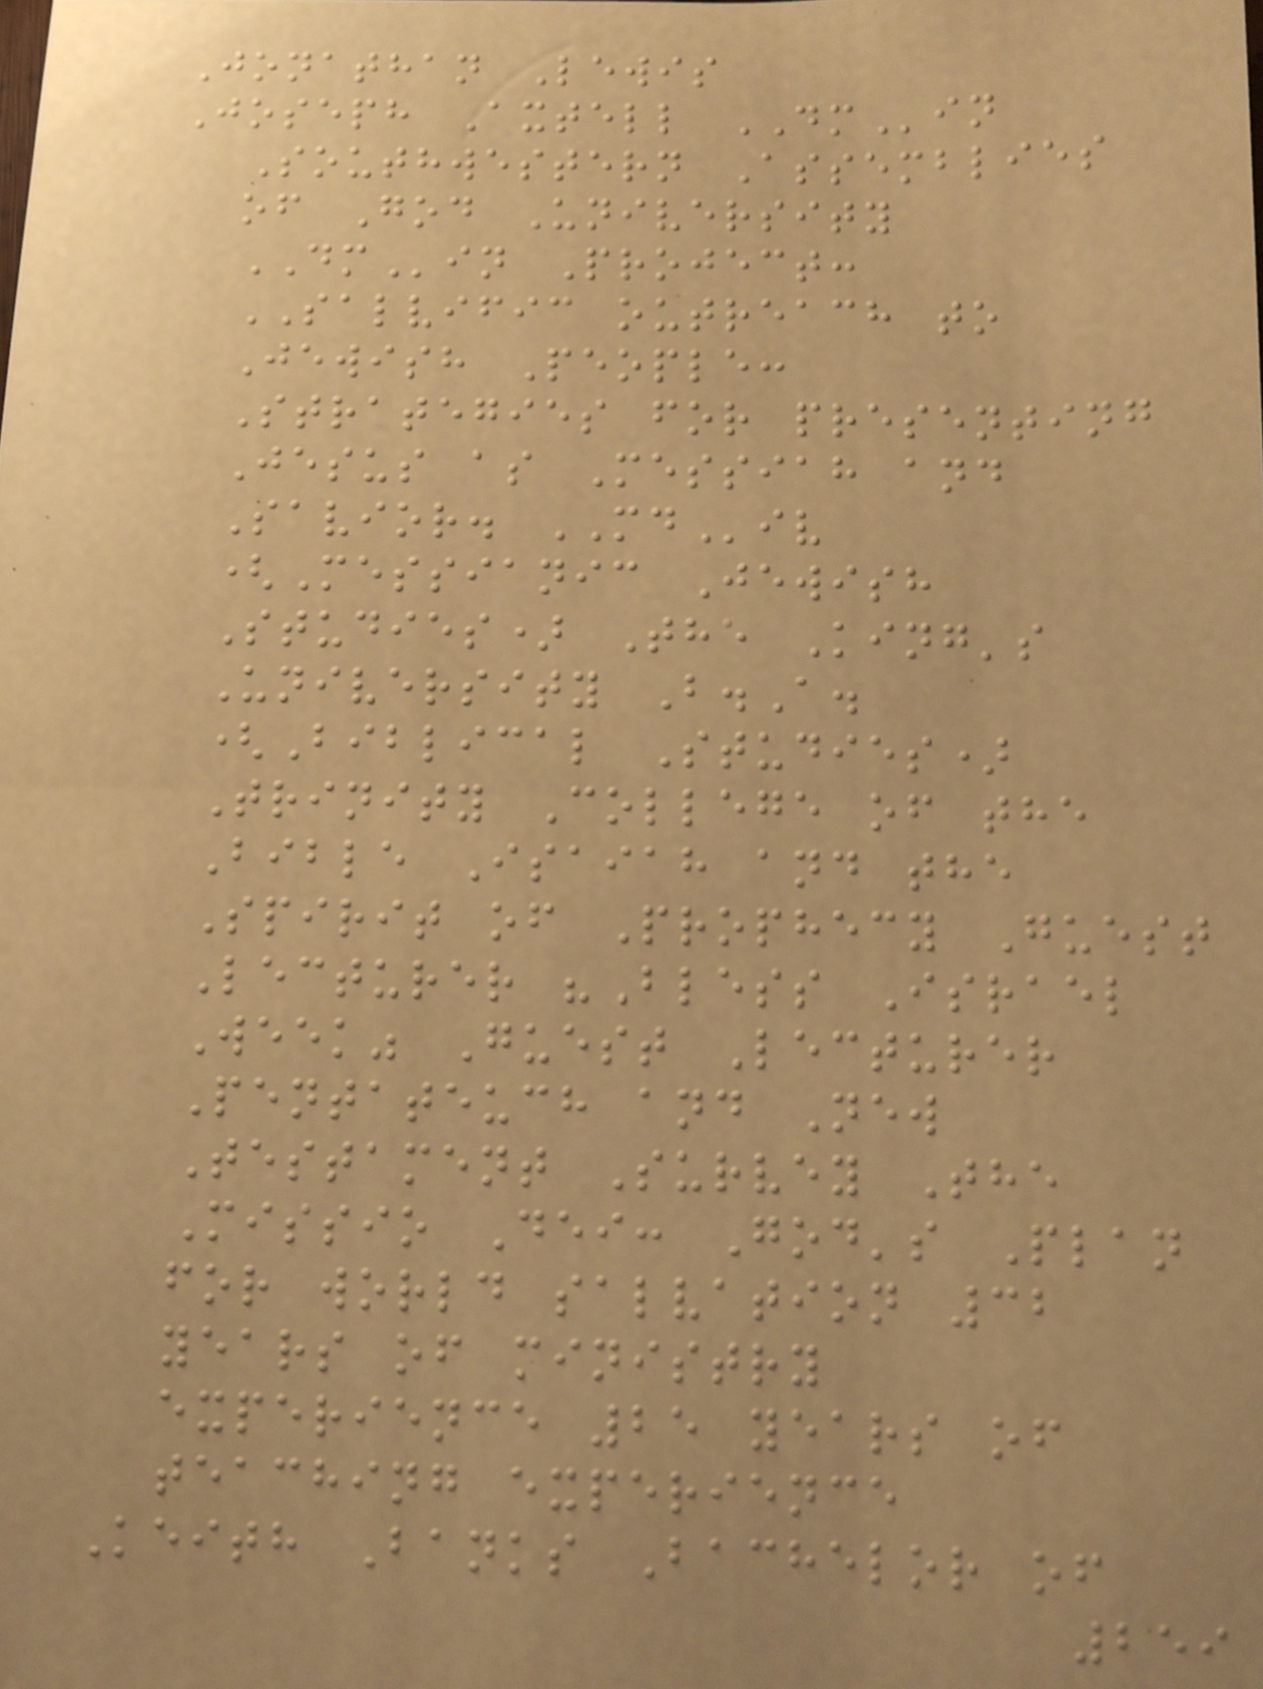Jonathan Lewis
Joseph Axtell DMin
Southwestern Assemblies
of God University
DMin Project:
SALVIFIC outreach to
Jewish People:
Strategies for presenting
Jesus as Messiah and
Savior. MDiv
(Messianic Jewish
Studies) The King's
University B.A.
(Biblical Studies)
Trinity College of the
Bible Isaiah and the
Spirit of Prophecy Guest
Lecturer "Bless Israel
Week" Guest Lecturer
Pentateuch and New
Testament Survey The
Missio Dei: God's Plan
for world salvation 32
years of ministry
experience 25 years of
teaching experience
Keith Banks Bachelor of
259
